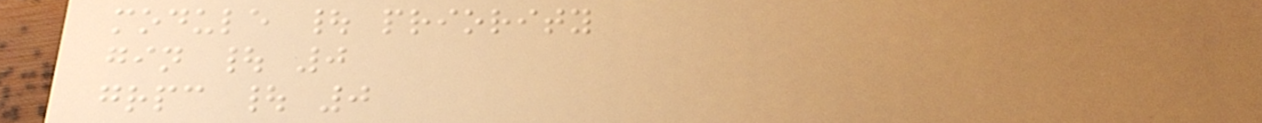module | priority
gin | 0
grpc | 0
